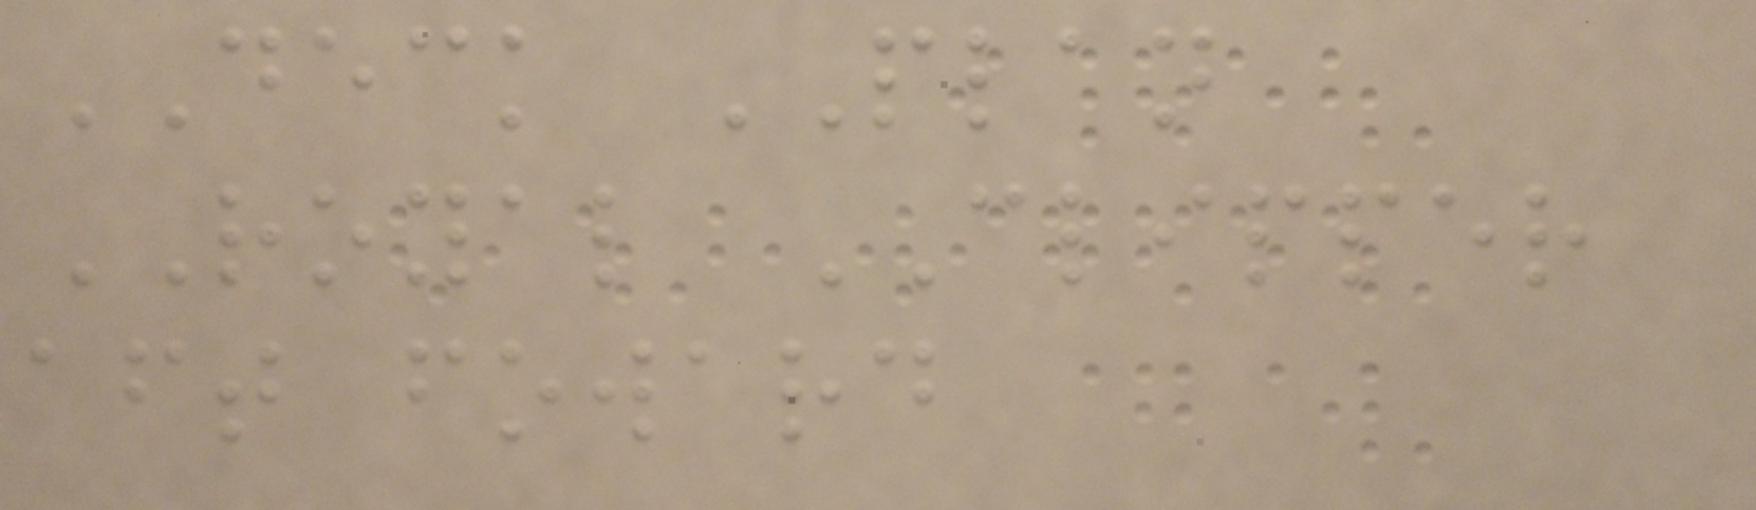DECK PLAN
ROYAL CLIPPER
aft foward
